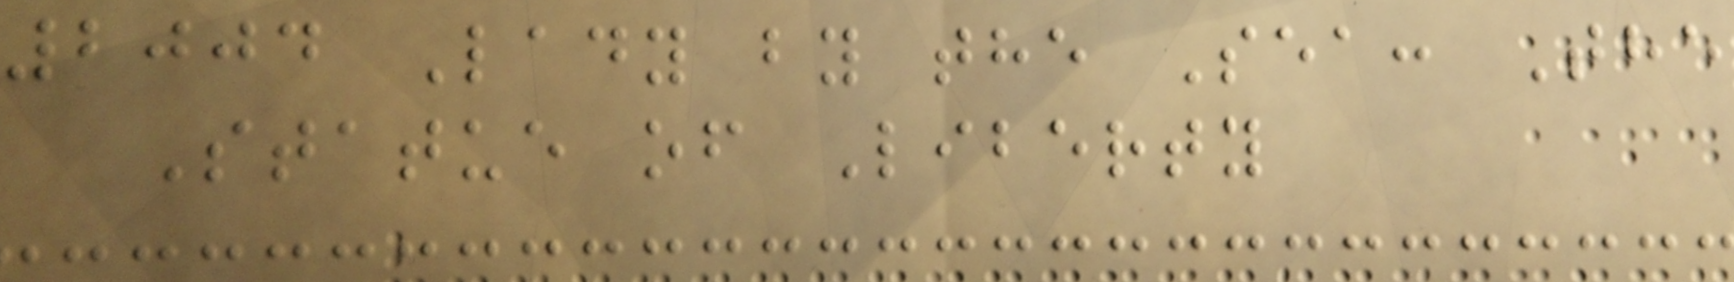2004 Lady by the Sea: The
Statue of Liberty
